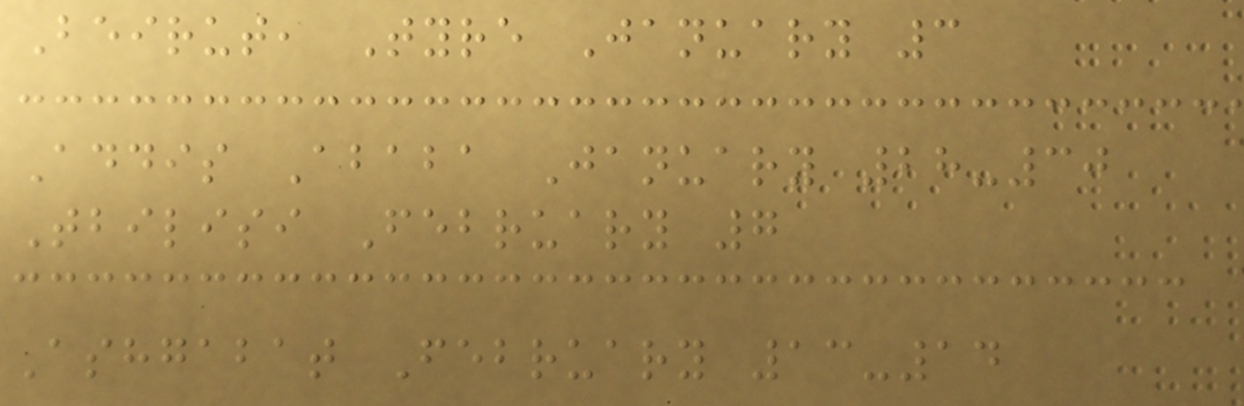Beirut, Tyre January 3
Addis Ababa January 28-30
Tbilisi February 7
Ashgabat February 13-14
